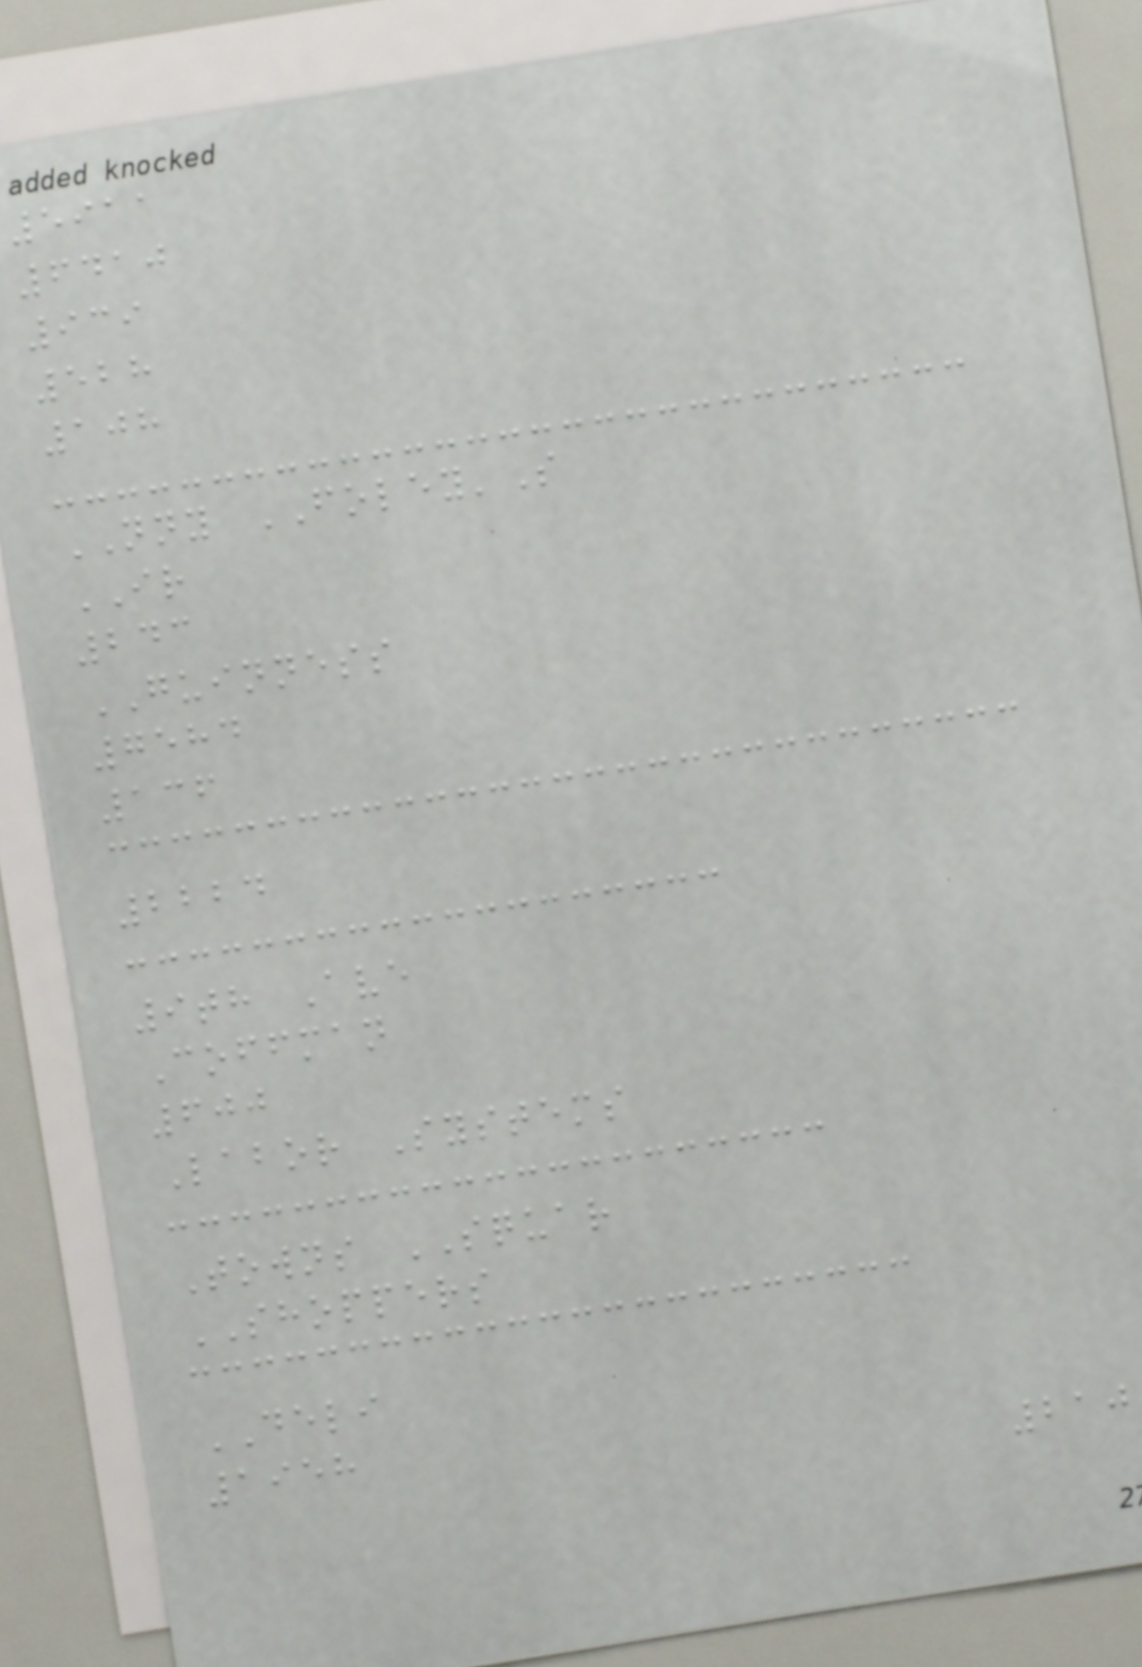5911
6410
939
528
108
NNY FOLEY'S
IR
243
GUINNESS
7584
136
2224
9th Ave
Coffman
600
Labor Systems
Towns SQUAR
SHOPPERS
DELI
1958
210
